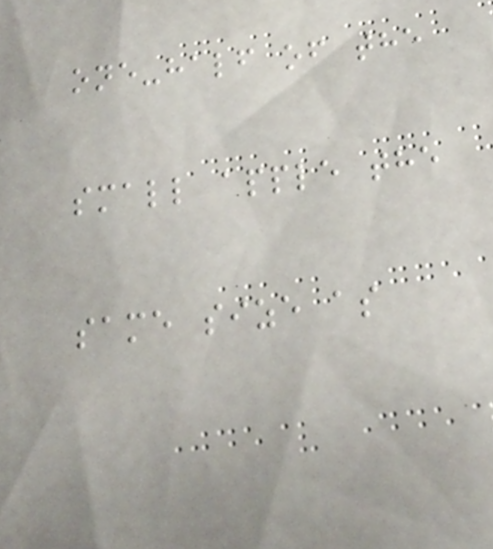one-half of the
small apple the
same size as
